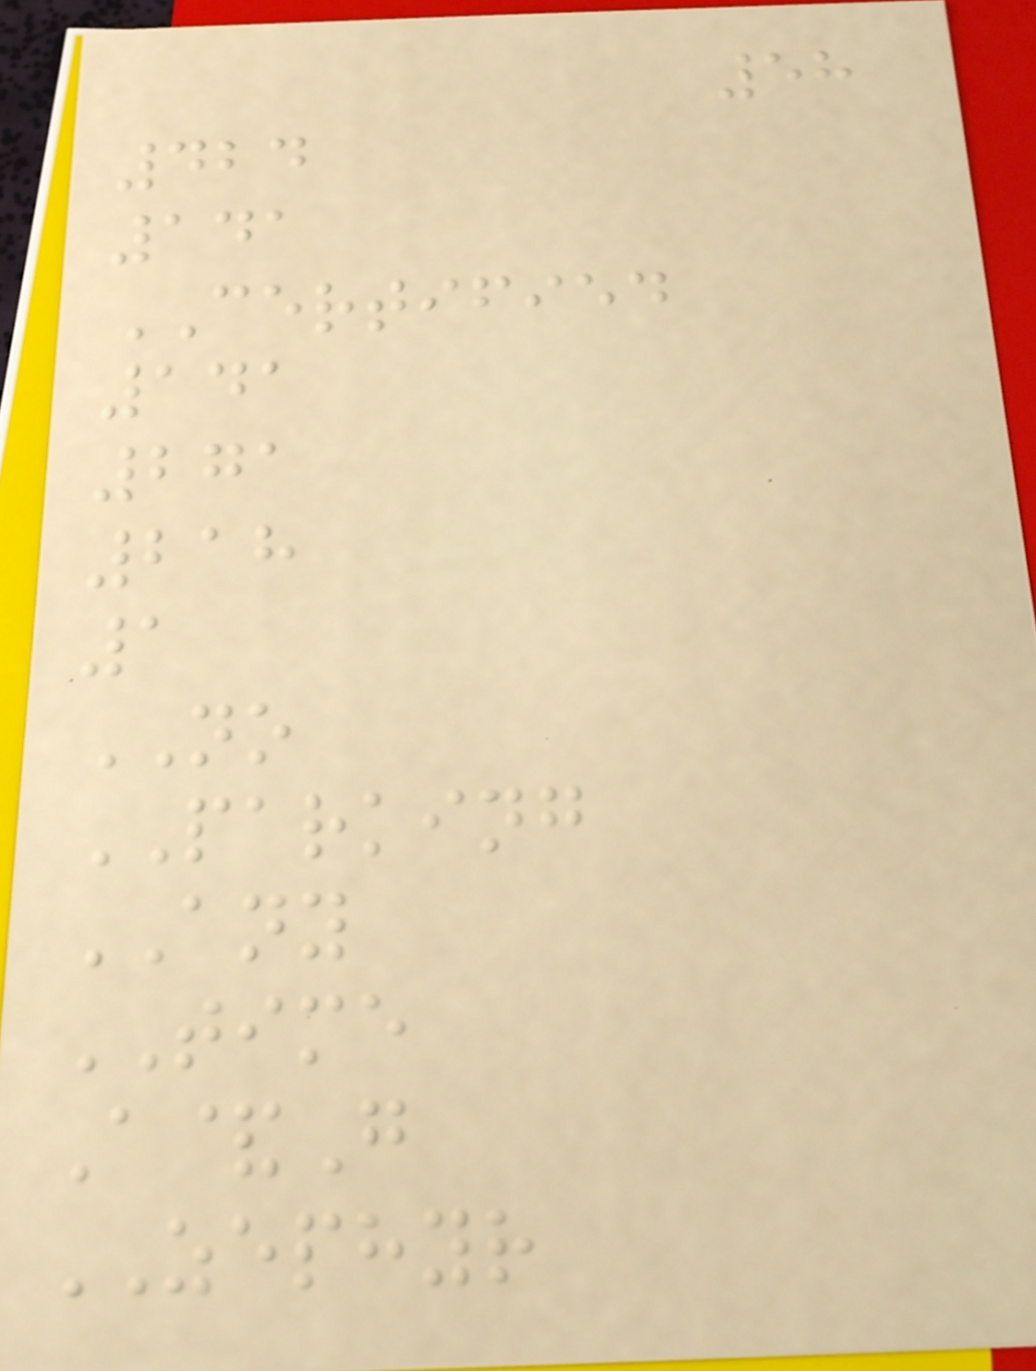58
424
141
CERTIFIED
141
271
218
1
NO
PARKING
ANY
TIME
A&G
ZEPHYR
